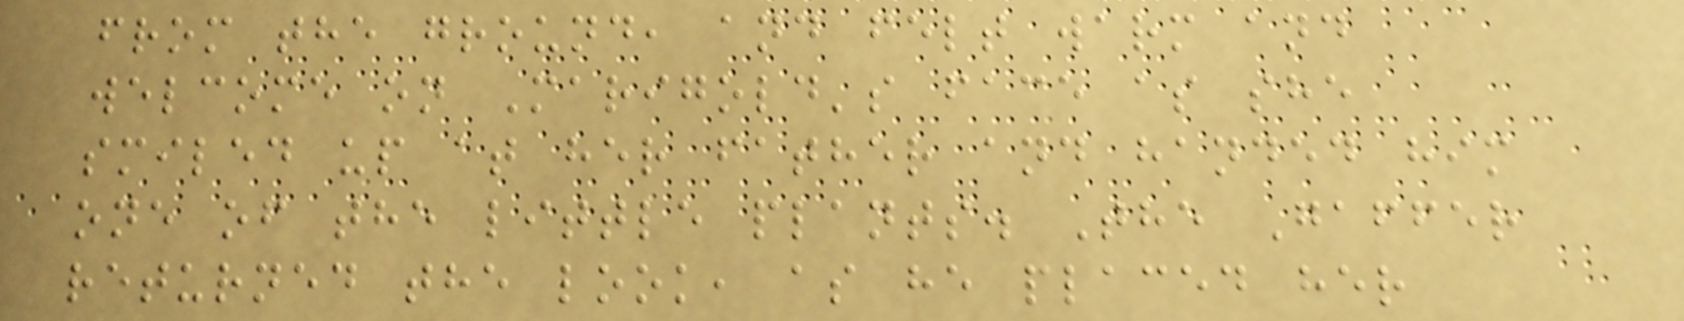from the ground, and felt warm and
welcome on Marigold's face as she
smiled up at her father and handed him
one of the little plants. The Gaffer
returned the look, as he placed her
